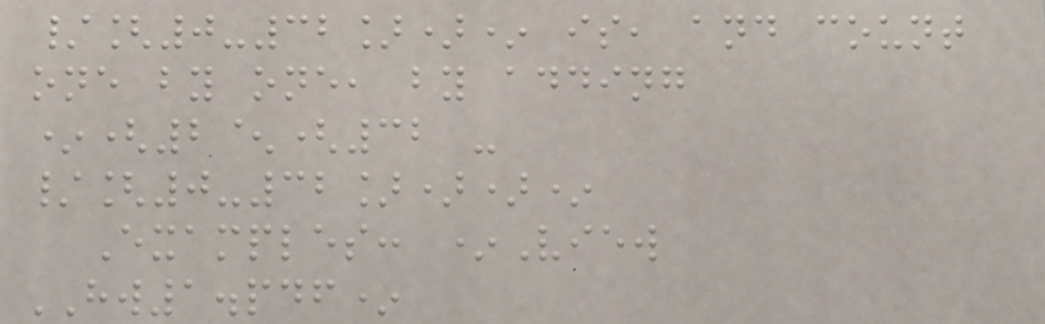/[0-32])* is, and count
one by one, by adding
*(2^(32 -
/[0-32]))*
Examples: *View
HW1.pdf*
